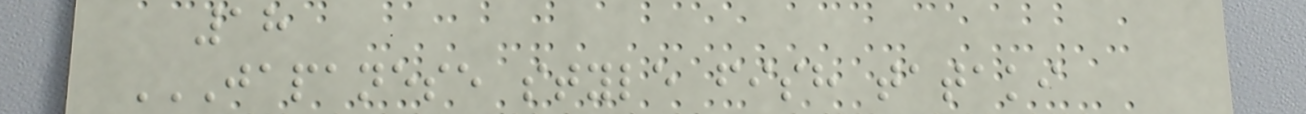18
JAPANESE STYLE FISH TATAKI
